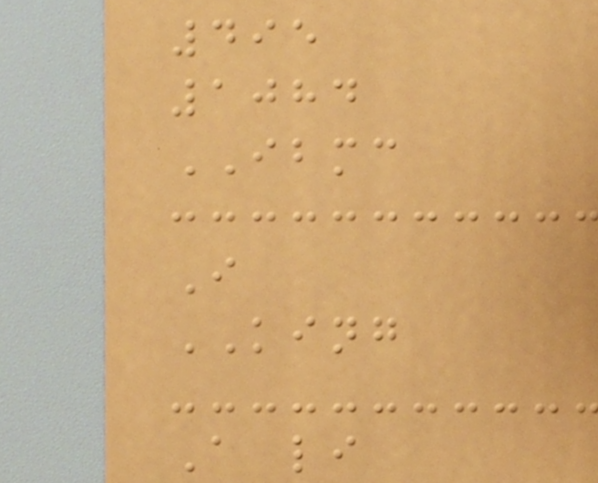495
1084
IBMC
I
KING
A li
